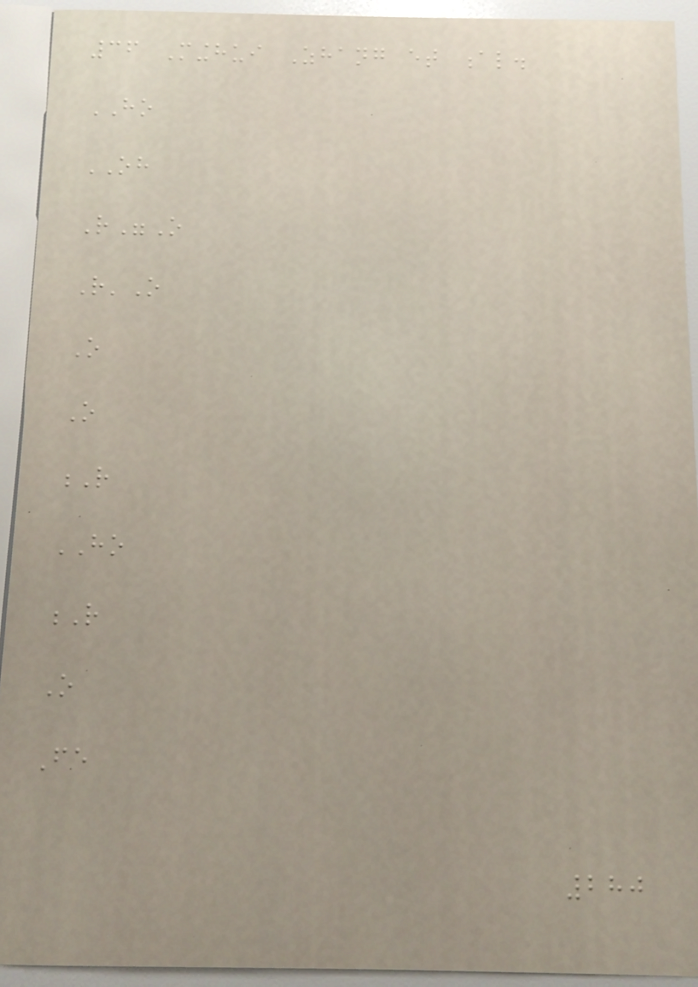36 Minghui Zhang et al.
HO
OH
R"O
R'O
O
O
R
HO
R
O
Fe
280
